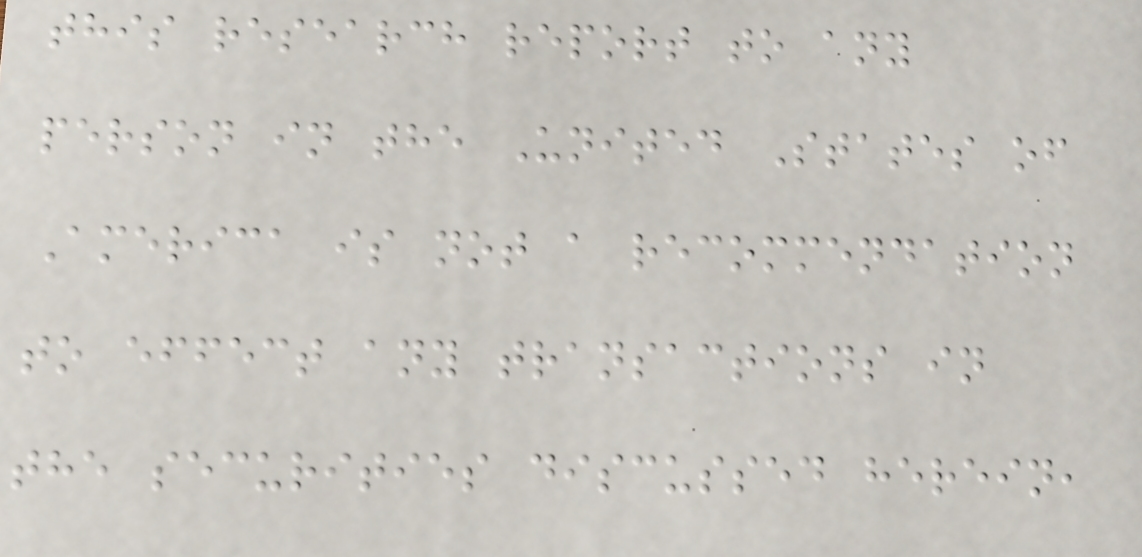this research report to any
person in the United States of
America is not a recommendation
to effect any transactions in
the securities discussed herein,
